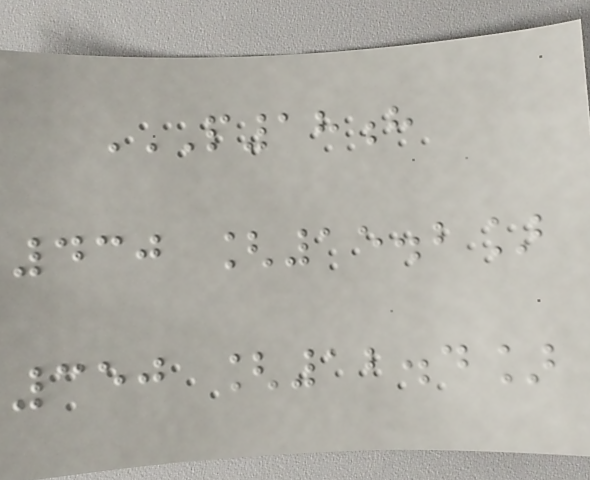P18H
430 [15.2]
350 [12.4]
